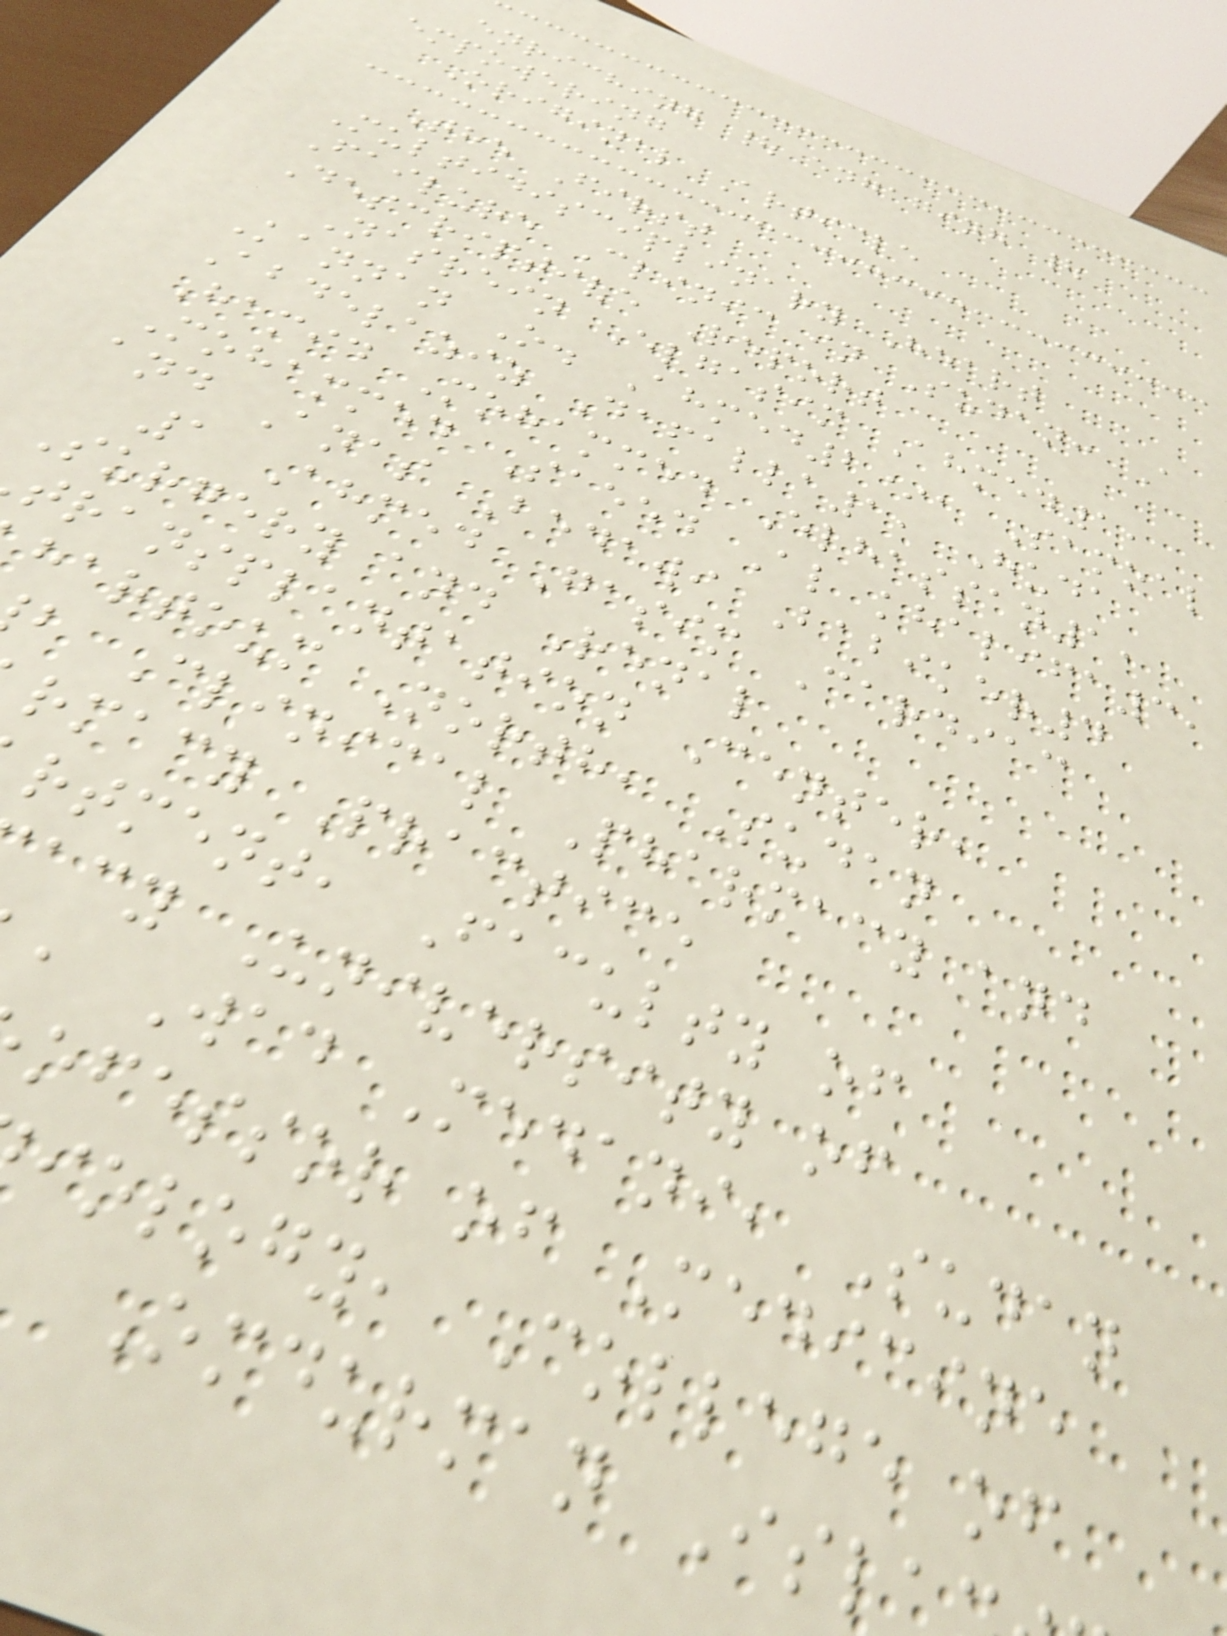enriching | engaging |
empowering
Original Article
The First
Multidisciplinary Heart
Failure Clinic in Sudan: A
Descriptive Report
Nasrein Elgasim Ahmed1,
Kannan O. Ahmed2*, Samoal
Abdelaziz Dafalla1, Huda
Hamid Mohammed Elhassan1,
Mohammed Saeed Al khalifa3,
and Anas Bedawi Babiker4
1 Ahmed Gasim Cardiac
Surgery and Renal
transplantation Center,
hartoum North, Sudan
b Clinical Pharmacy and
rmacy Practice
rtment, Faculty of
acy University of
, Wad Medani, Sudan
ofessor of Medicine
iology, College of
Omdurman Isl
